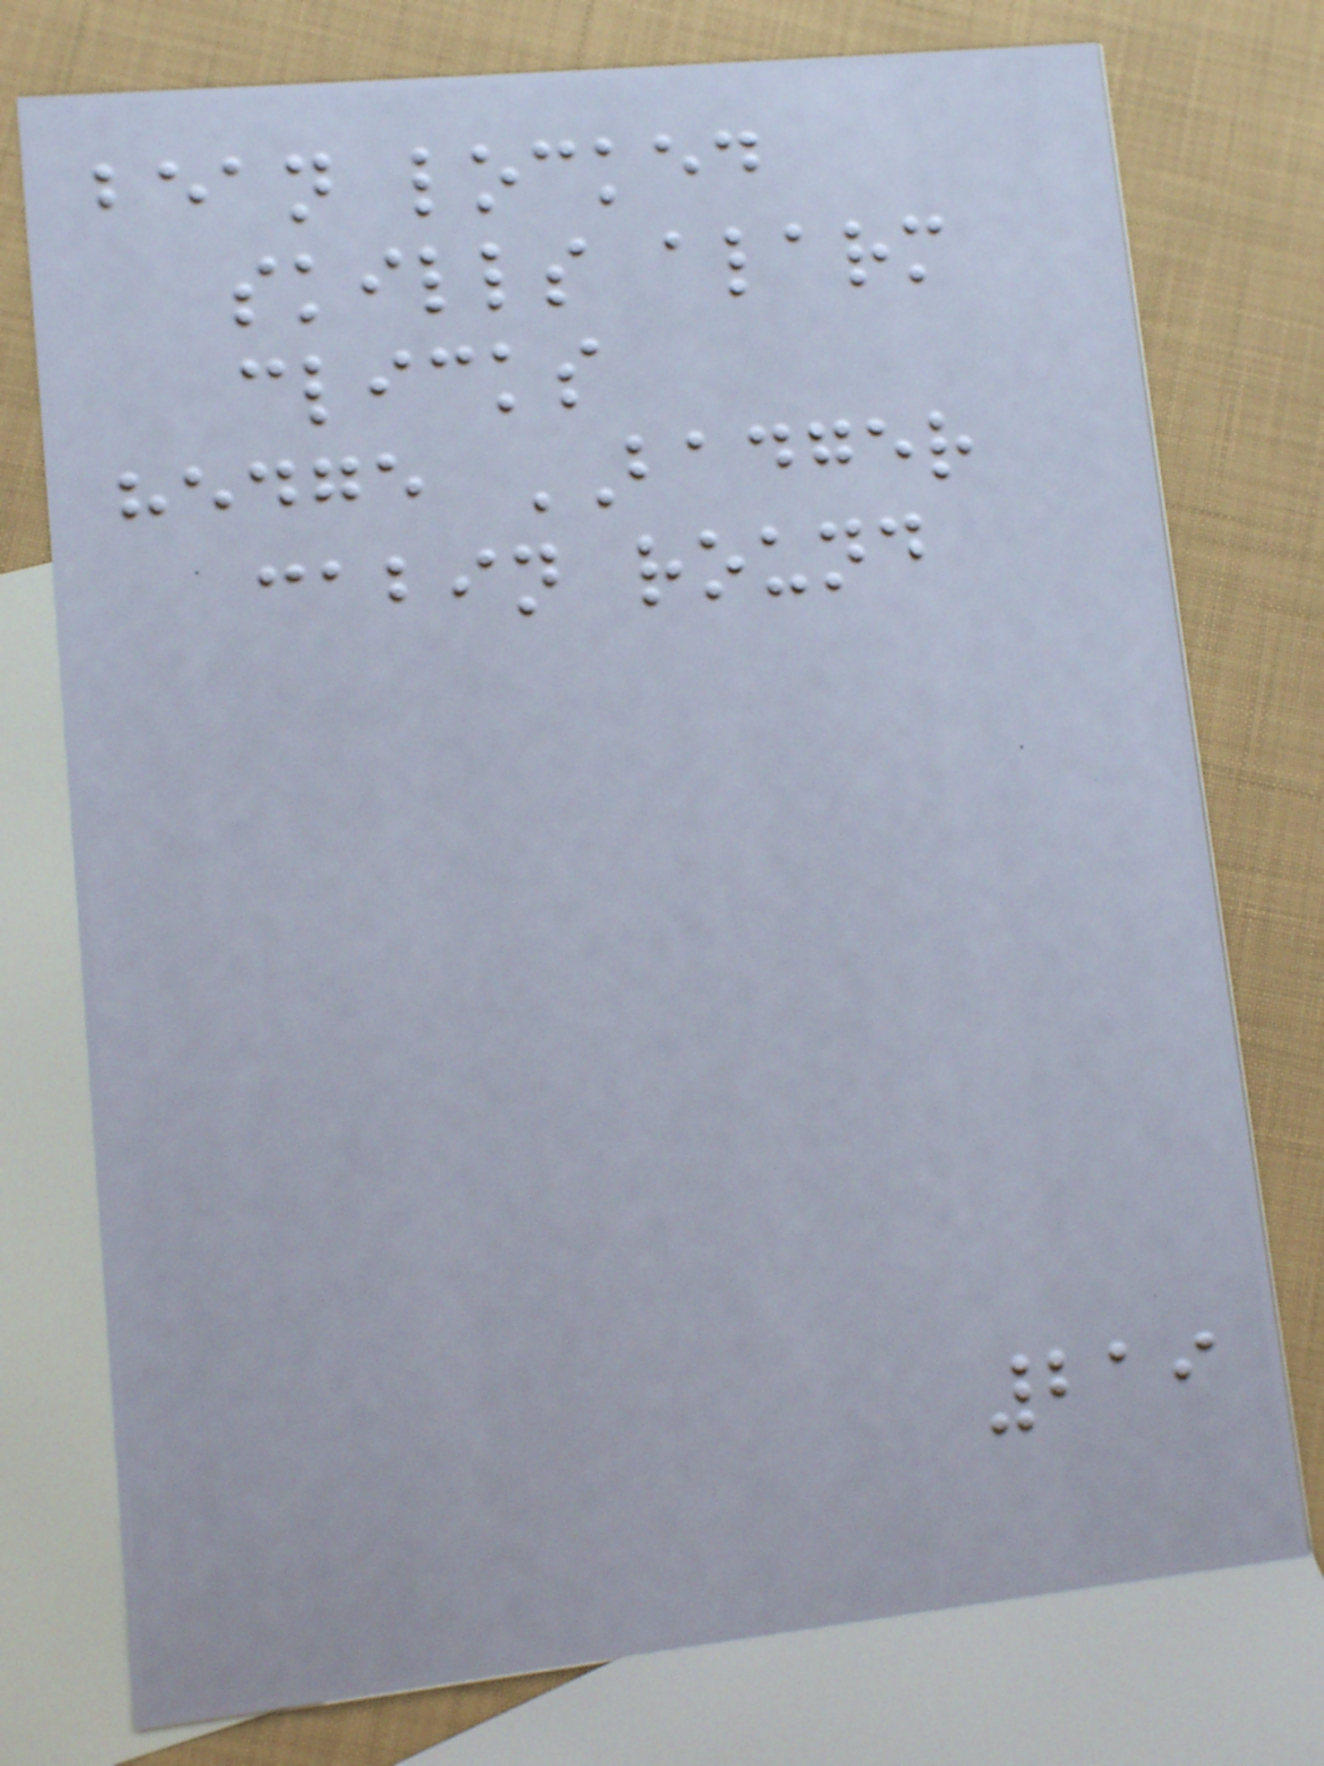bean locked
skills alarm
clicks
hedge BADGER
cabin round
219
